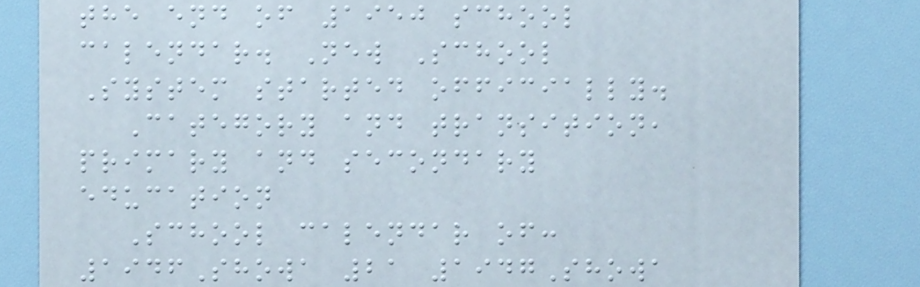the end of 1950 school
calendar. New School
System started officially.
Category and transition,
primary and secondary
education
School calendar of:
1946Showa 21 1947Showa
